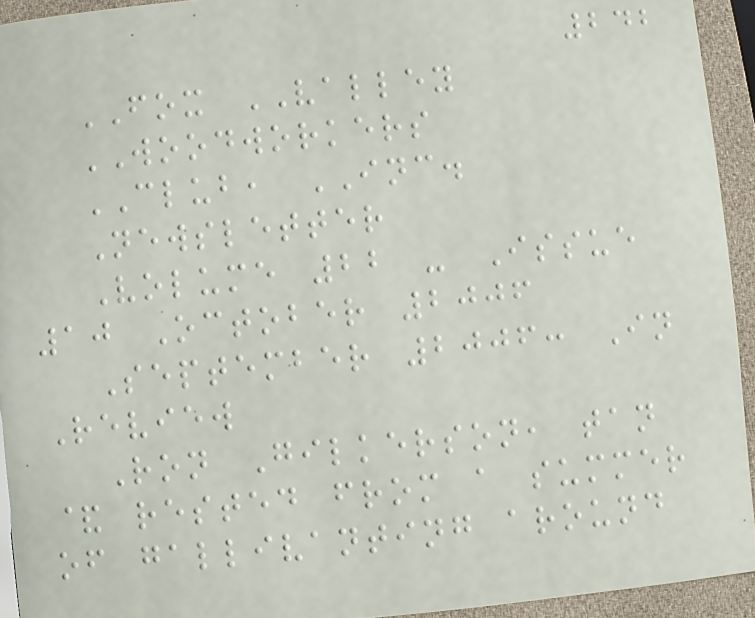242
FOX VALLEY
WOODWORKERS
CLUB, INC.
Newsletter
Volume 22 - Issue
10 October 2006
September 2006: In
Review
Ron Gilkerson, tan
& rested from a summer
of gallivanting around
